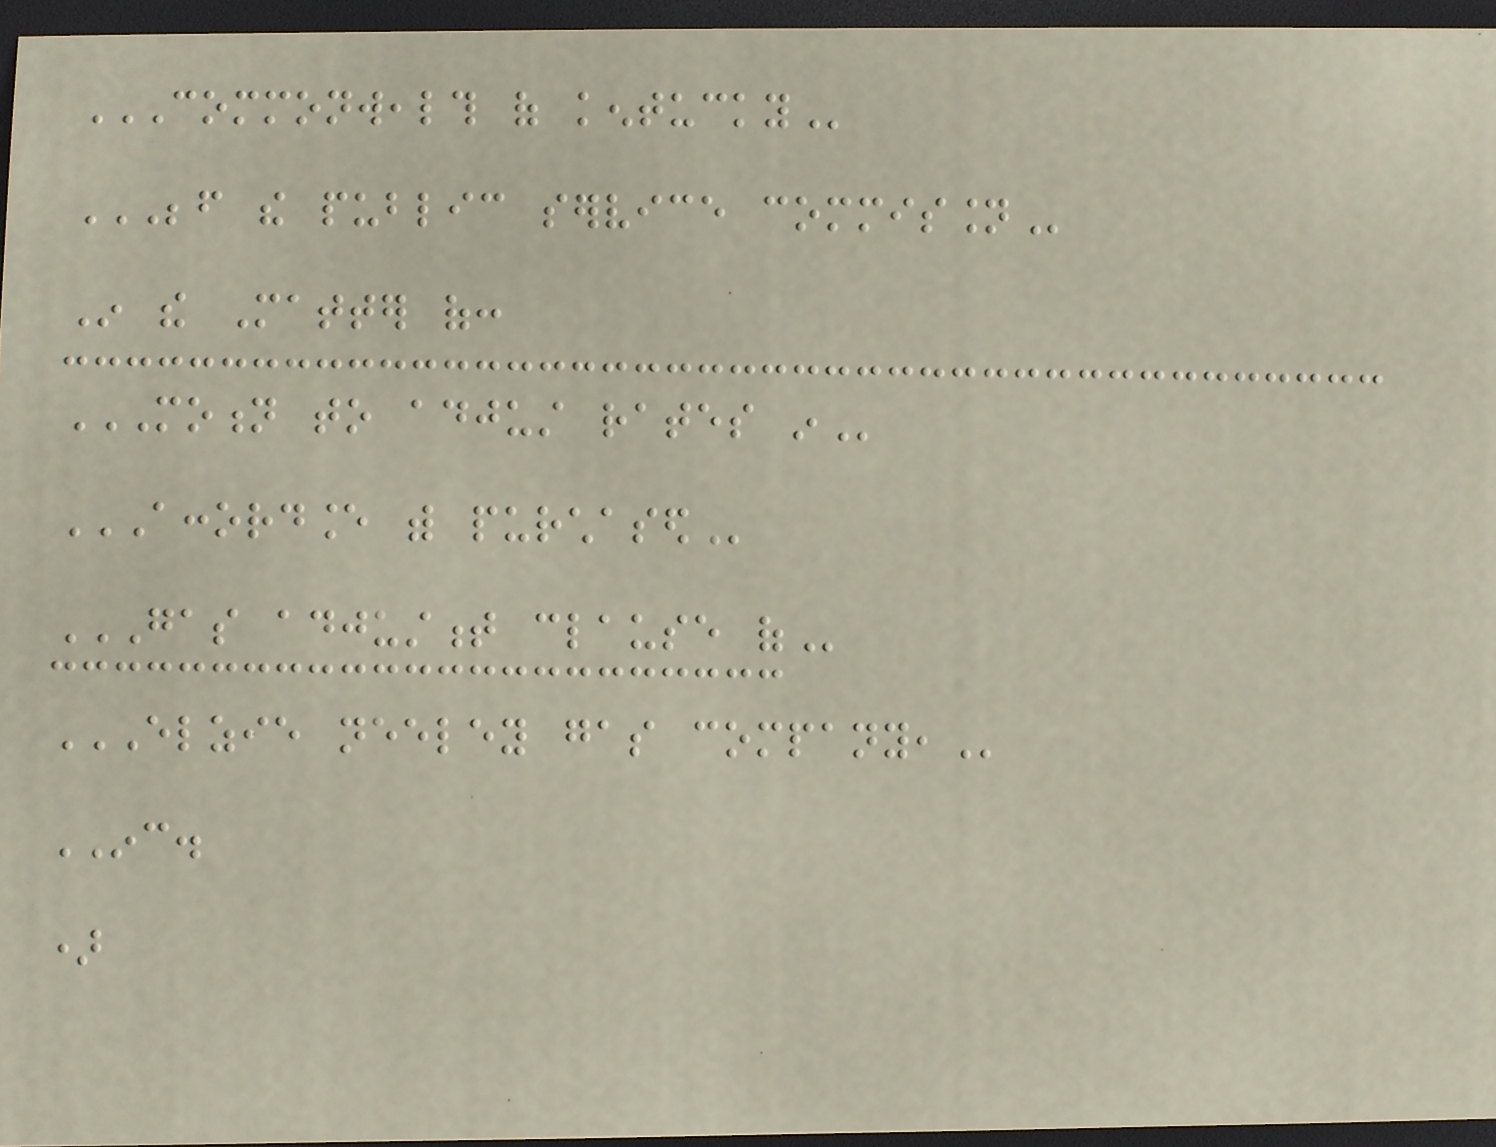COMMONWEALTH OF KENTUCKY
BEFORE THE PUBLIC SERVICE COMMISSION
In the Matter of:
MOTION TO ADJUST RATES IN
ACCORDANCE WITH PURCHASED
GAS ADJUSTMENT CLAUSE OF
ELZIE NEELEY GAS COMPANY,
INC.
)
